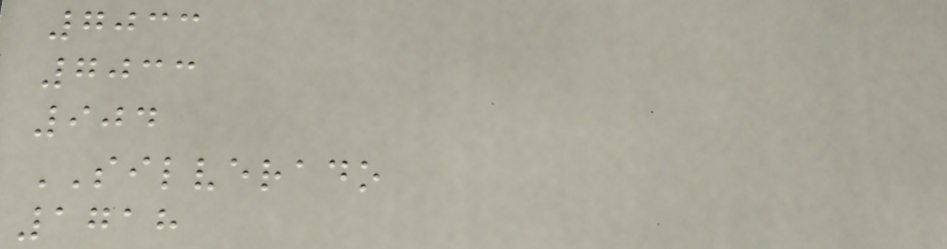7033
7033
904
SILVERADO
1718
